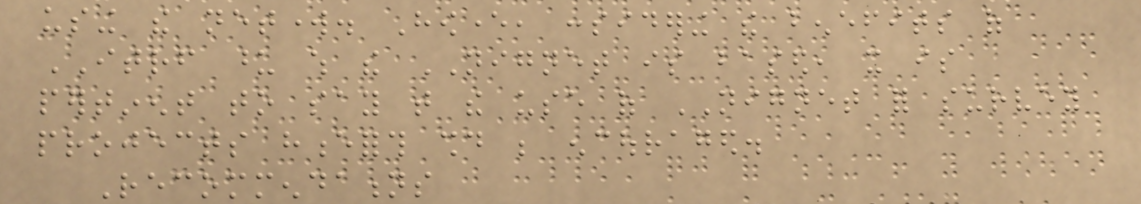using the network. However, considering the benefits of
ITRF upon which the NIGNET is based, it is
pertinent to say that the use of NIGNET for survey
projects henceforth should be encouraged.
Recommendations
